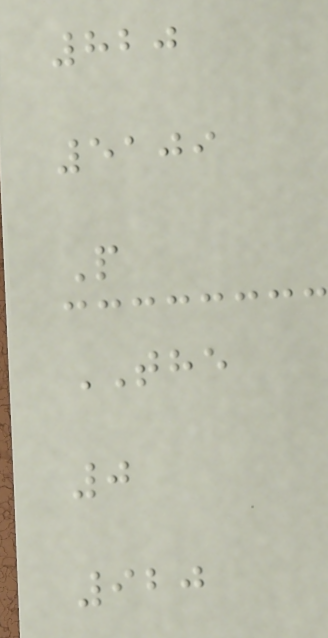820
5109
P
THE
0
920
